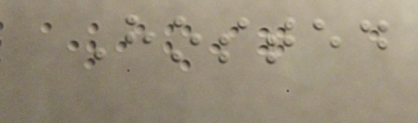Hosted
